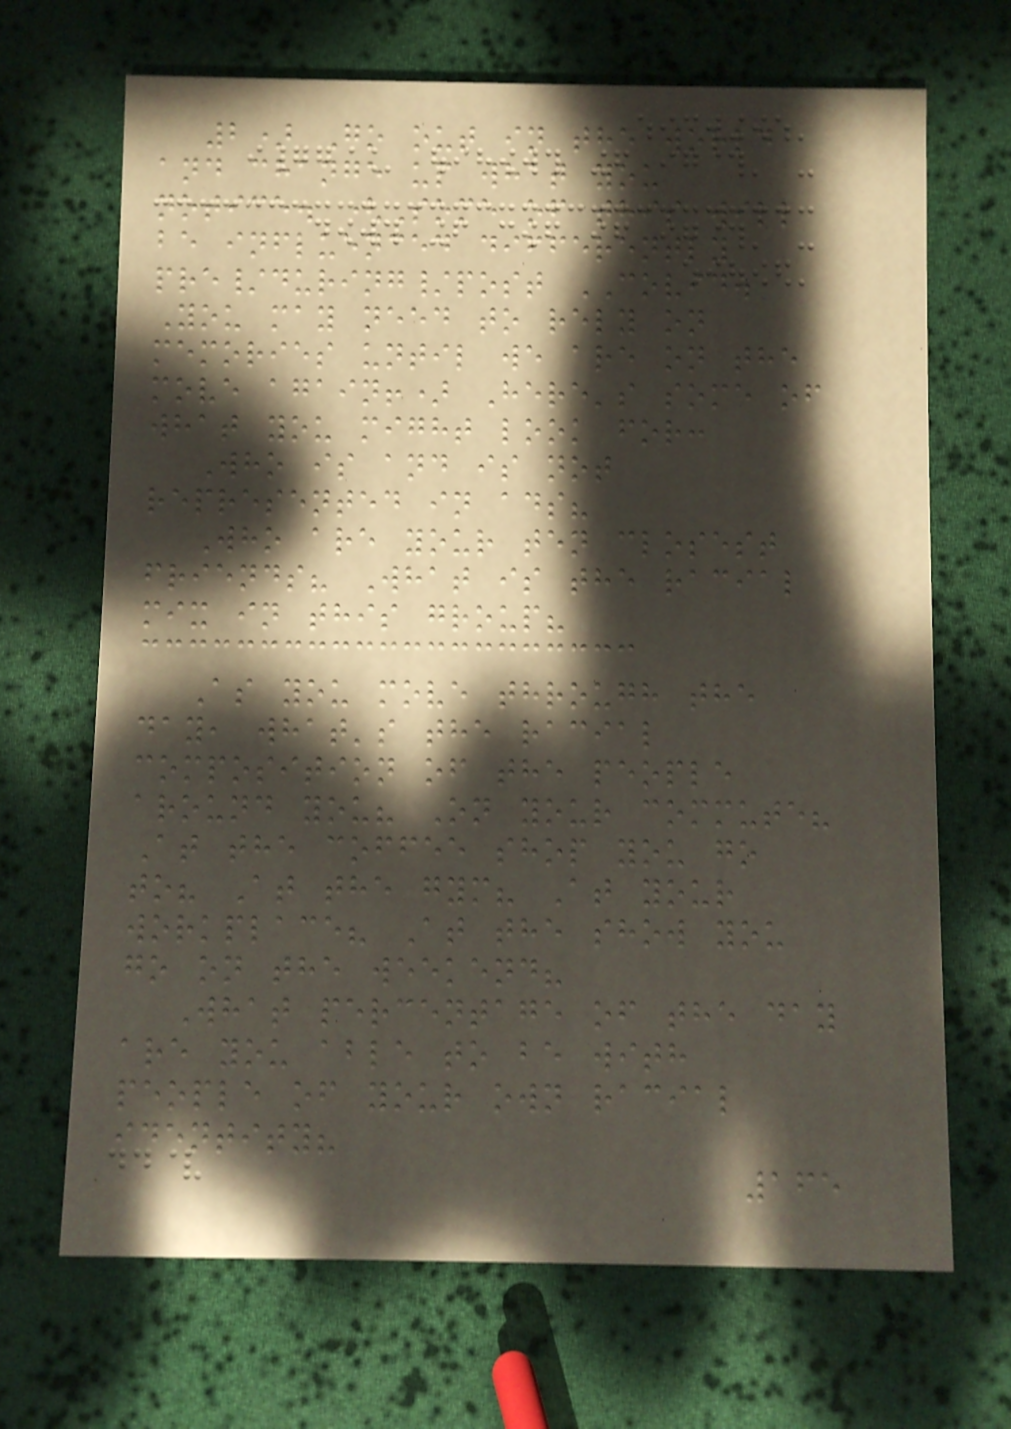2) Go out in the world
and change up what you
notice. (Some of this will
be influenced differently
pre/during/post COVID.
You may need to rely on
memories until we are on the
move again!) Here's some of
what you might look for:
Who is and is not
represented in ads?
Who are your ten closest
friends? What is the racial
mix in this group?
As you move through the
day, what's the racial
composition of the people
around you? On your commute?
At the coffee shop you go
to? At the gym? At your
workplace? At the show you
go on the weekend?
What percentage of the day
are you able to be with
people of your own racial
identity?
165
